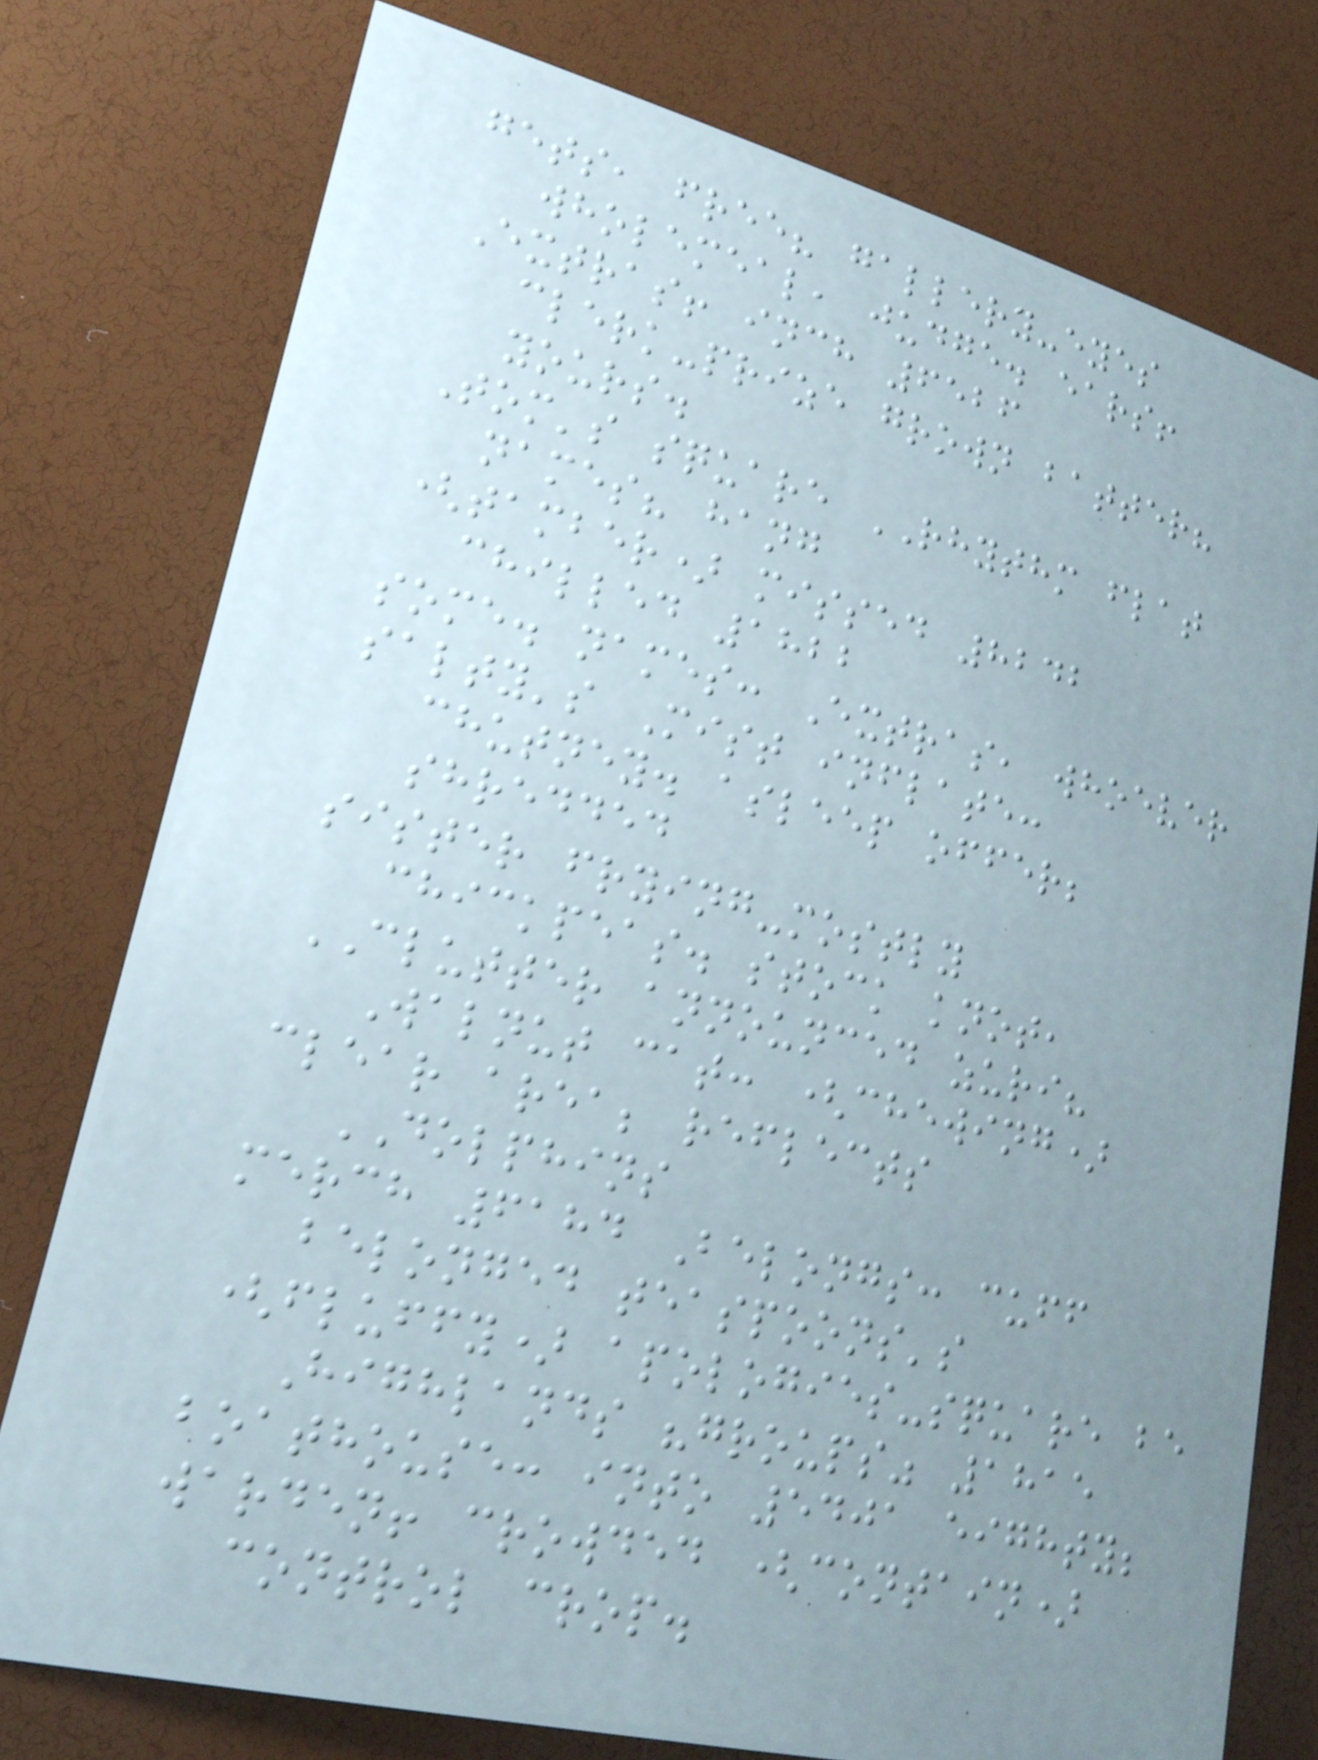gets, free? gallery-eyes
wholemeal, judge. ears!
Extras! inch 6526
clerk-prize grown batter?
yours.
Tom's square RHYTHM flat
names? hang
(tamber) missed 8242
chilled 1822
some. names: Extras, whoever
salty's Mist inflate:
chutney. asleep offer;
shredded
sister frying-mostly
chickpeas. stock knot,
CLUTTER announced zuri?
Walnut cat: (chewing)
clear area; reflects
DOLPHINS
merch 6184 Belongs: cuff
belonged teaspoons's
(fluffy) apologies-square be
Highlands "groups" 1815
boathouse: into 5401 eighty;
warden! crowded (contain)
control crop.
